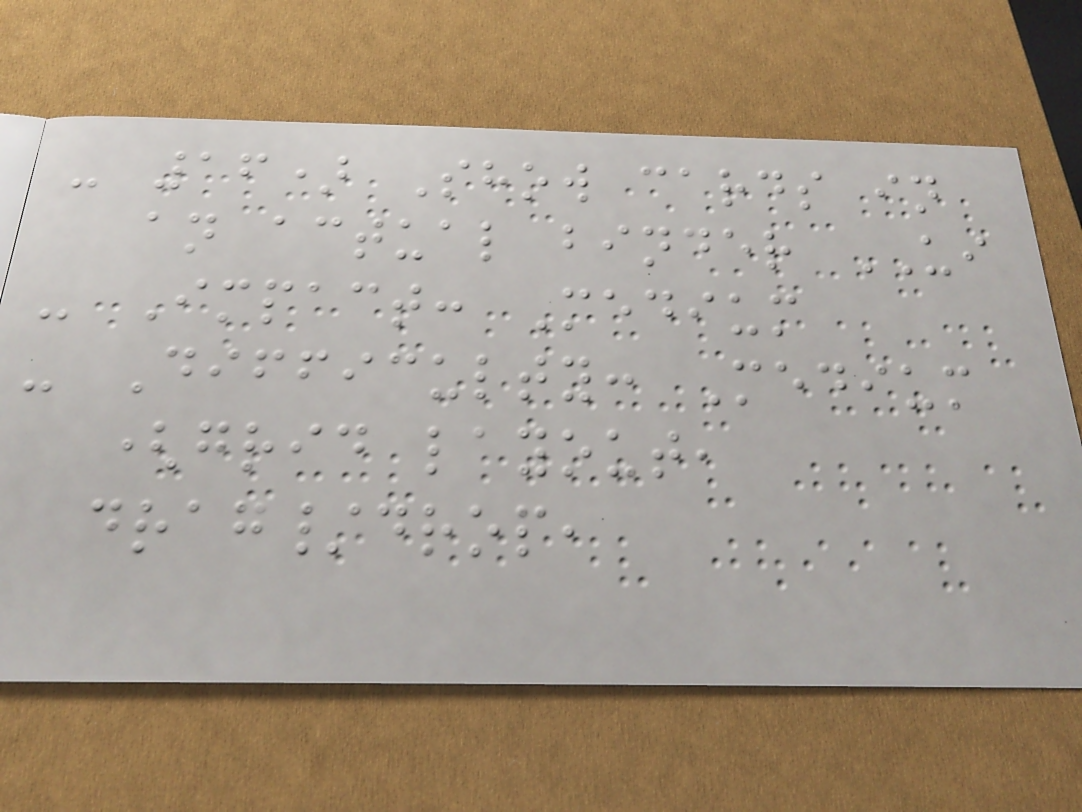- 16) Show cards in
an actual binder UI
- Impact: Medium
- Difficulty: Medium
(grid layout,
drag/drop,
